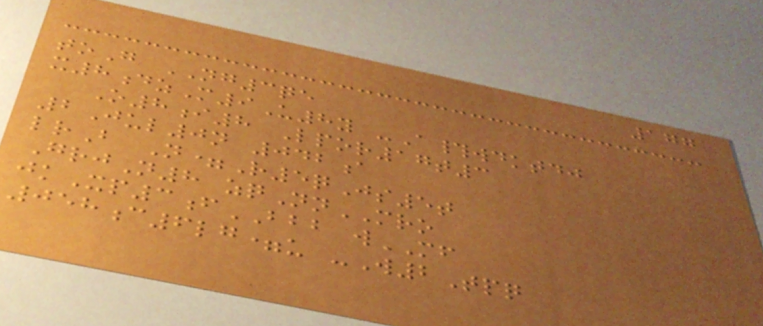177
toG NG3qe
x8dzM9U8y -A#wdktdj
O8i8 Lpor17t3
2Jul0n 042a
lrB N=R5qJs5t
GrjN8 zqNnMRO
jkXp3fBBB wMF
058c6lg=u -W2Tpq
